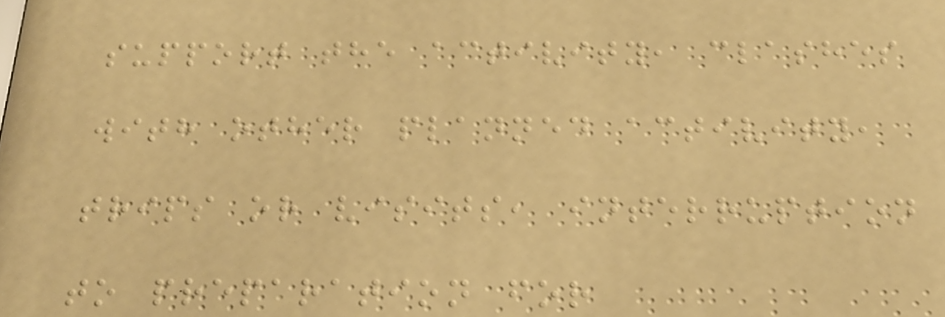support the activity, clashes
with other planned activity,
trips or visits, interruption
to preparation for
